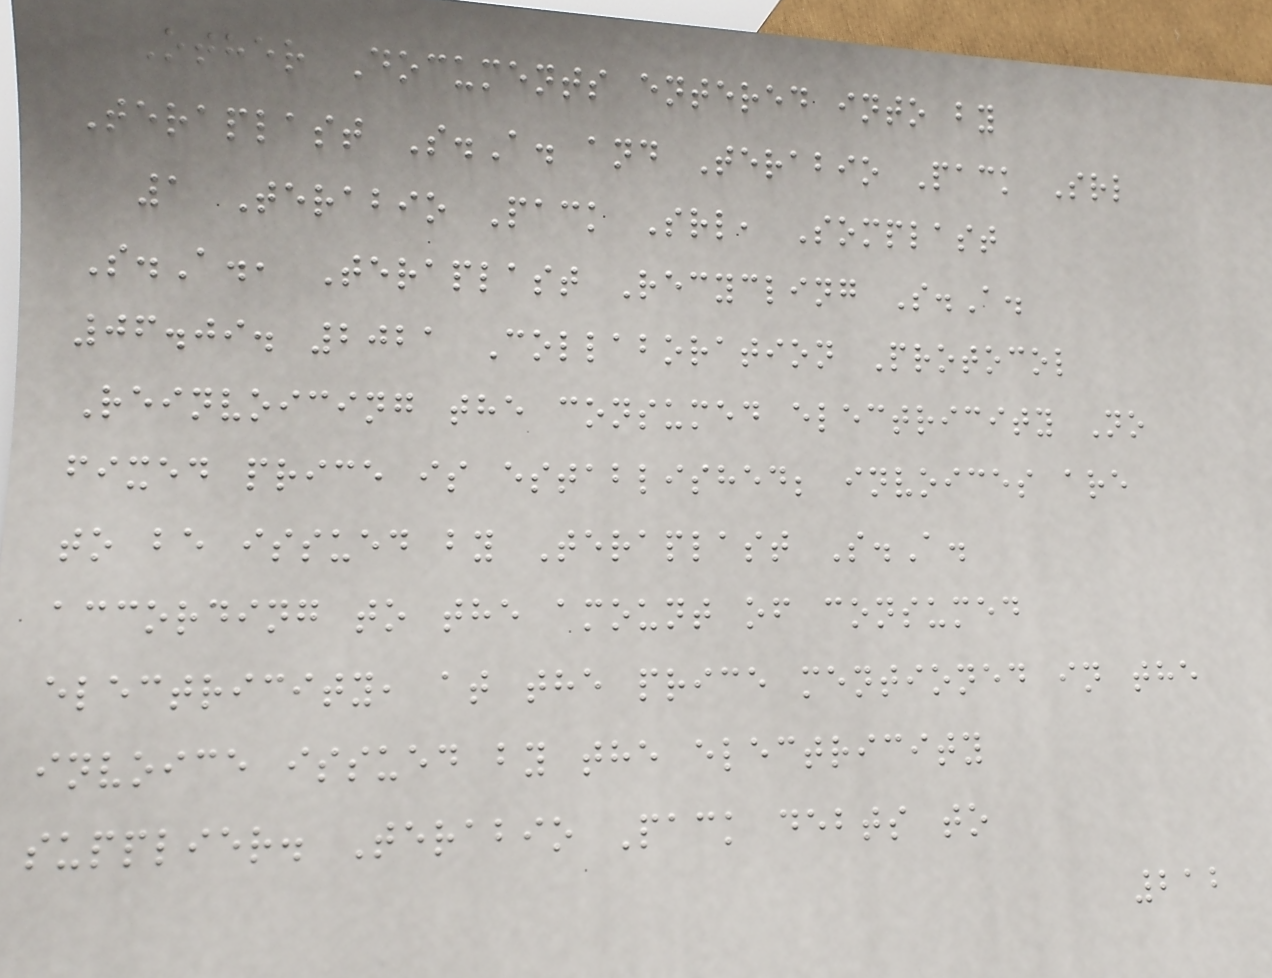Other Documents entered into by
Teraplast S.A. and Terabio Pack Srl
1 Terabio Pack Srl, Somplast
S.A., Teraplast Recycling S.A.
06.09. 2021 Collaboration Protocol
Reinvoicing the consumed electricity No
fixed price is established; invoices are
to be issued by Teraplast S.A.
according to the amount of consumed
electricity, at the price mentioned in the
invoice issued by the electricity
supplier. Terabio Pack debts to
212
